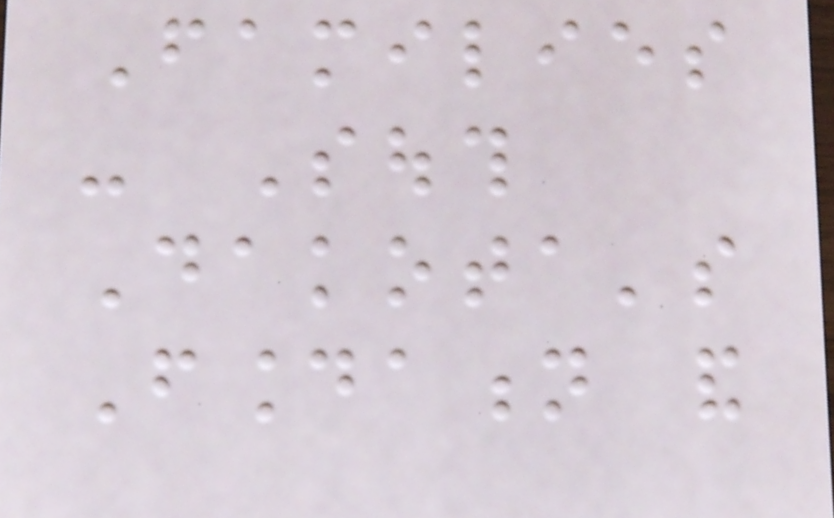Families
- South
Dakota's
Foundation and
